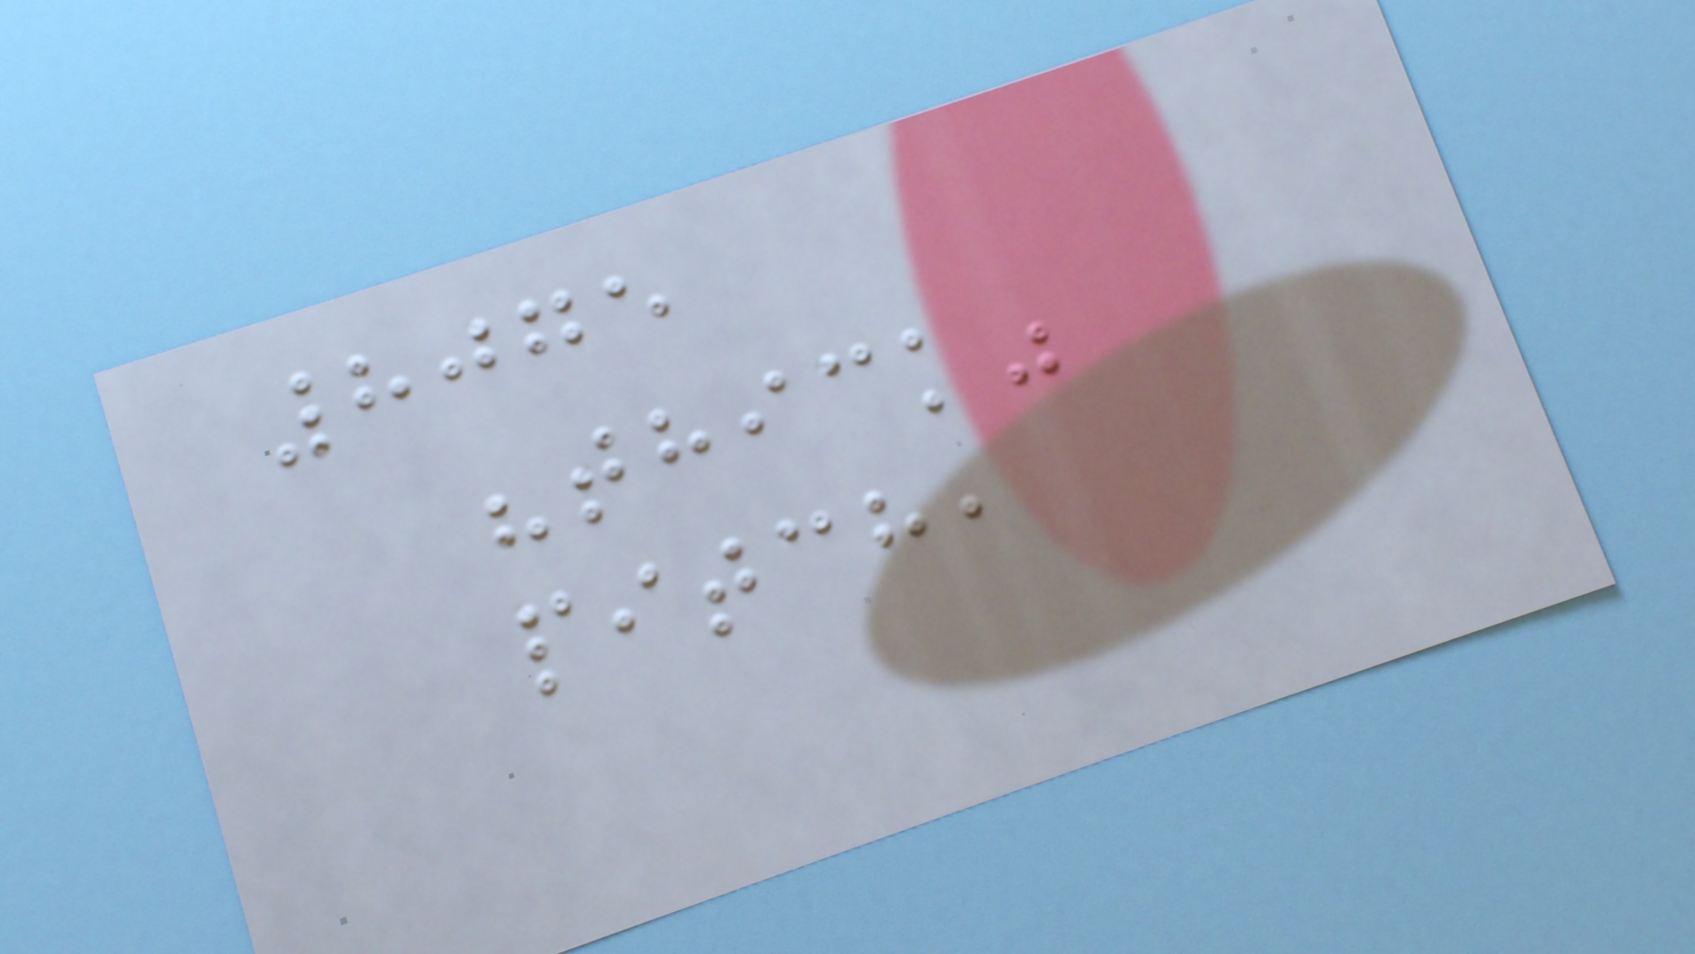8075
"thick"
pitch,
